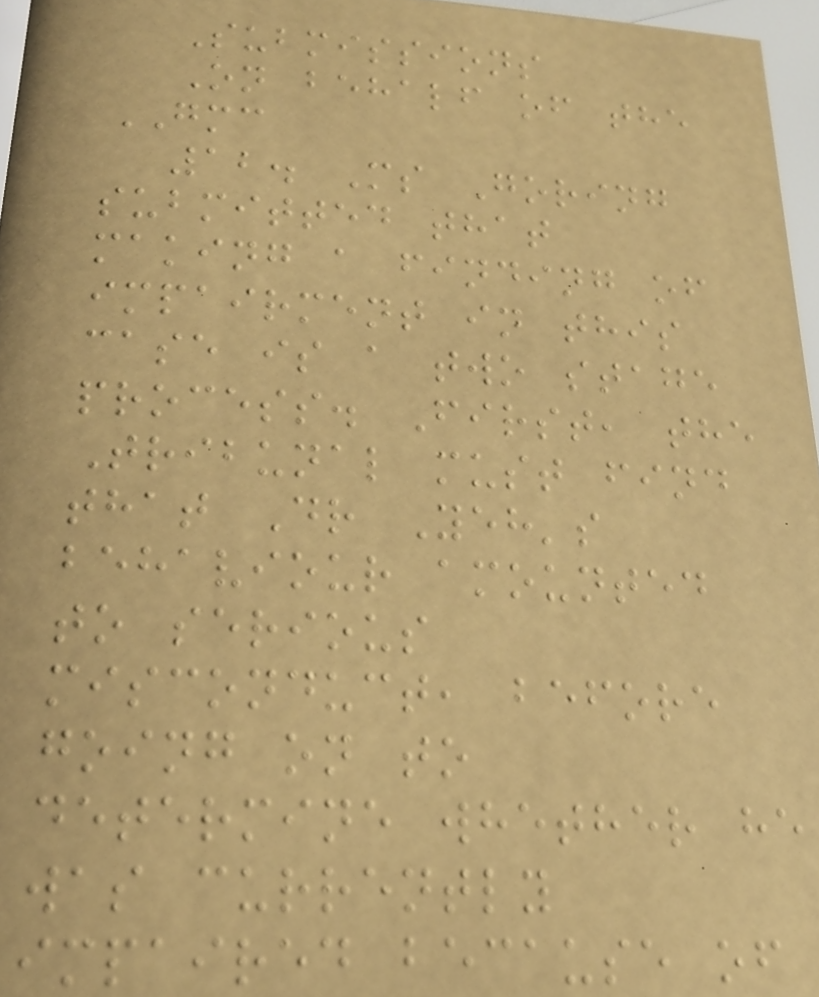Submissions
On behalf of the
GMC
12. Ms Goring
submitted that
making a finding of
impairment in this
case is a two stage
process. First, the
Tribunal must find
that Dr Yeh's
behaviour amounted
to serious
misconduct, before
going on to
determine whether he
was currently
impaired because of
